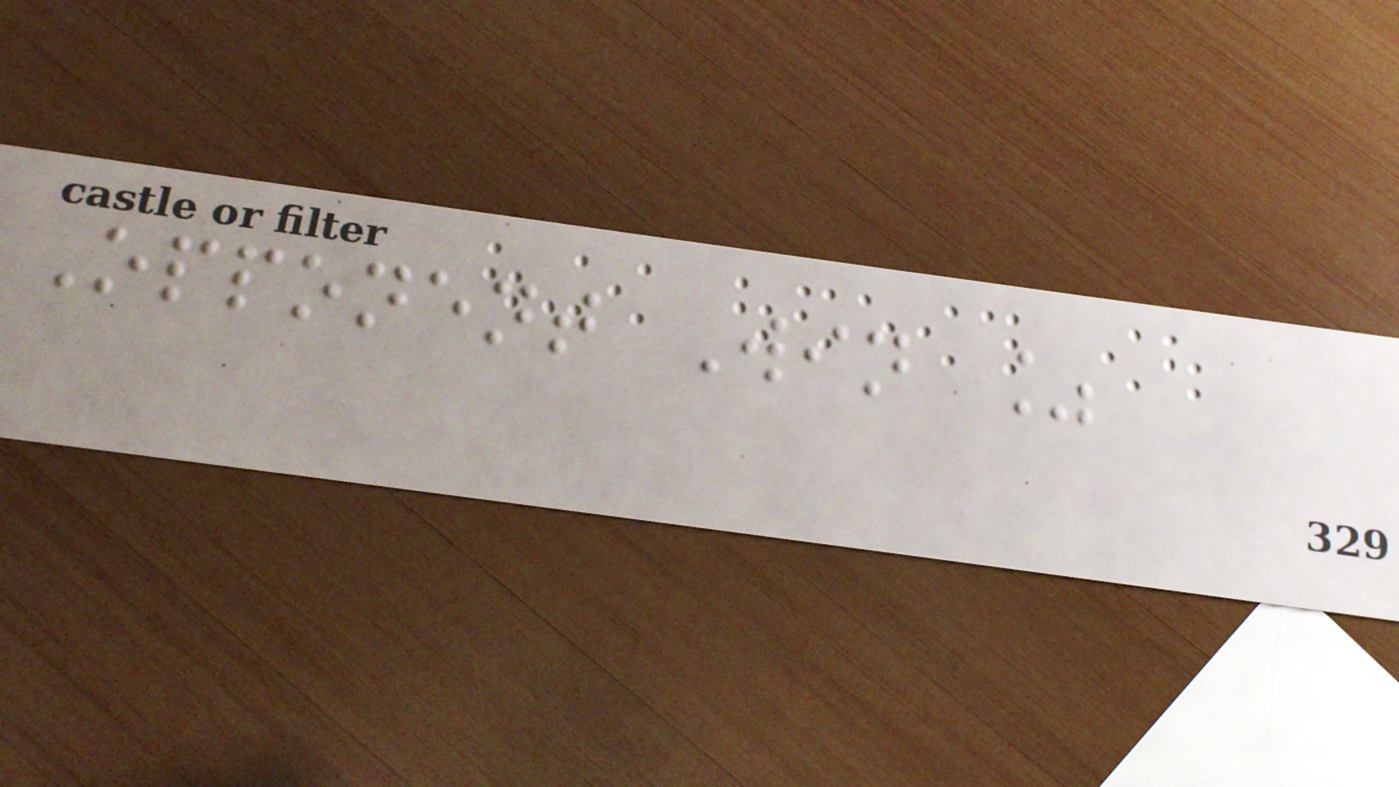Opponent Win %
